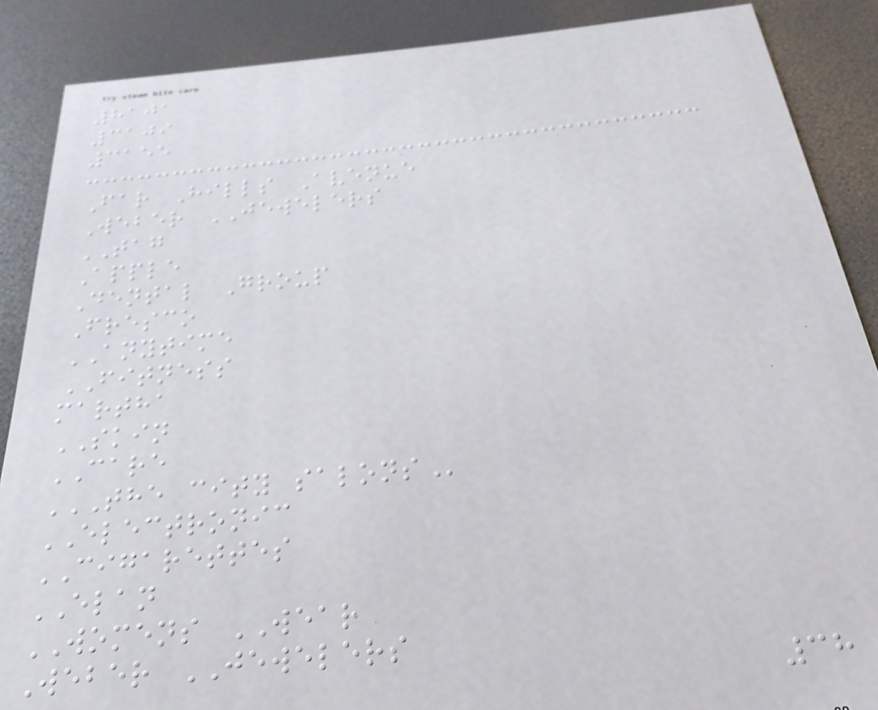8101
3109
3155
Far Hills Avenue
Weber JEWELERS
TAG
Apple
Dental Group
Fresco
ANYTIME
FITNESS
martha
SKIN
CARE
THE CITY SALONS
ELECTRONIC
CIGARETTES
ELAN
WOMENS WEAR
Weber JEWELERS
38
